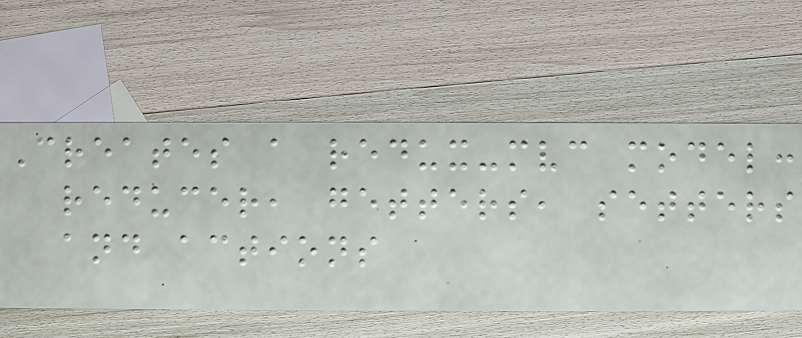Creates a redux-mvc model:
reducer, getters, setters
and actions
